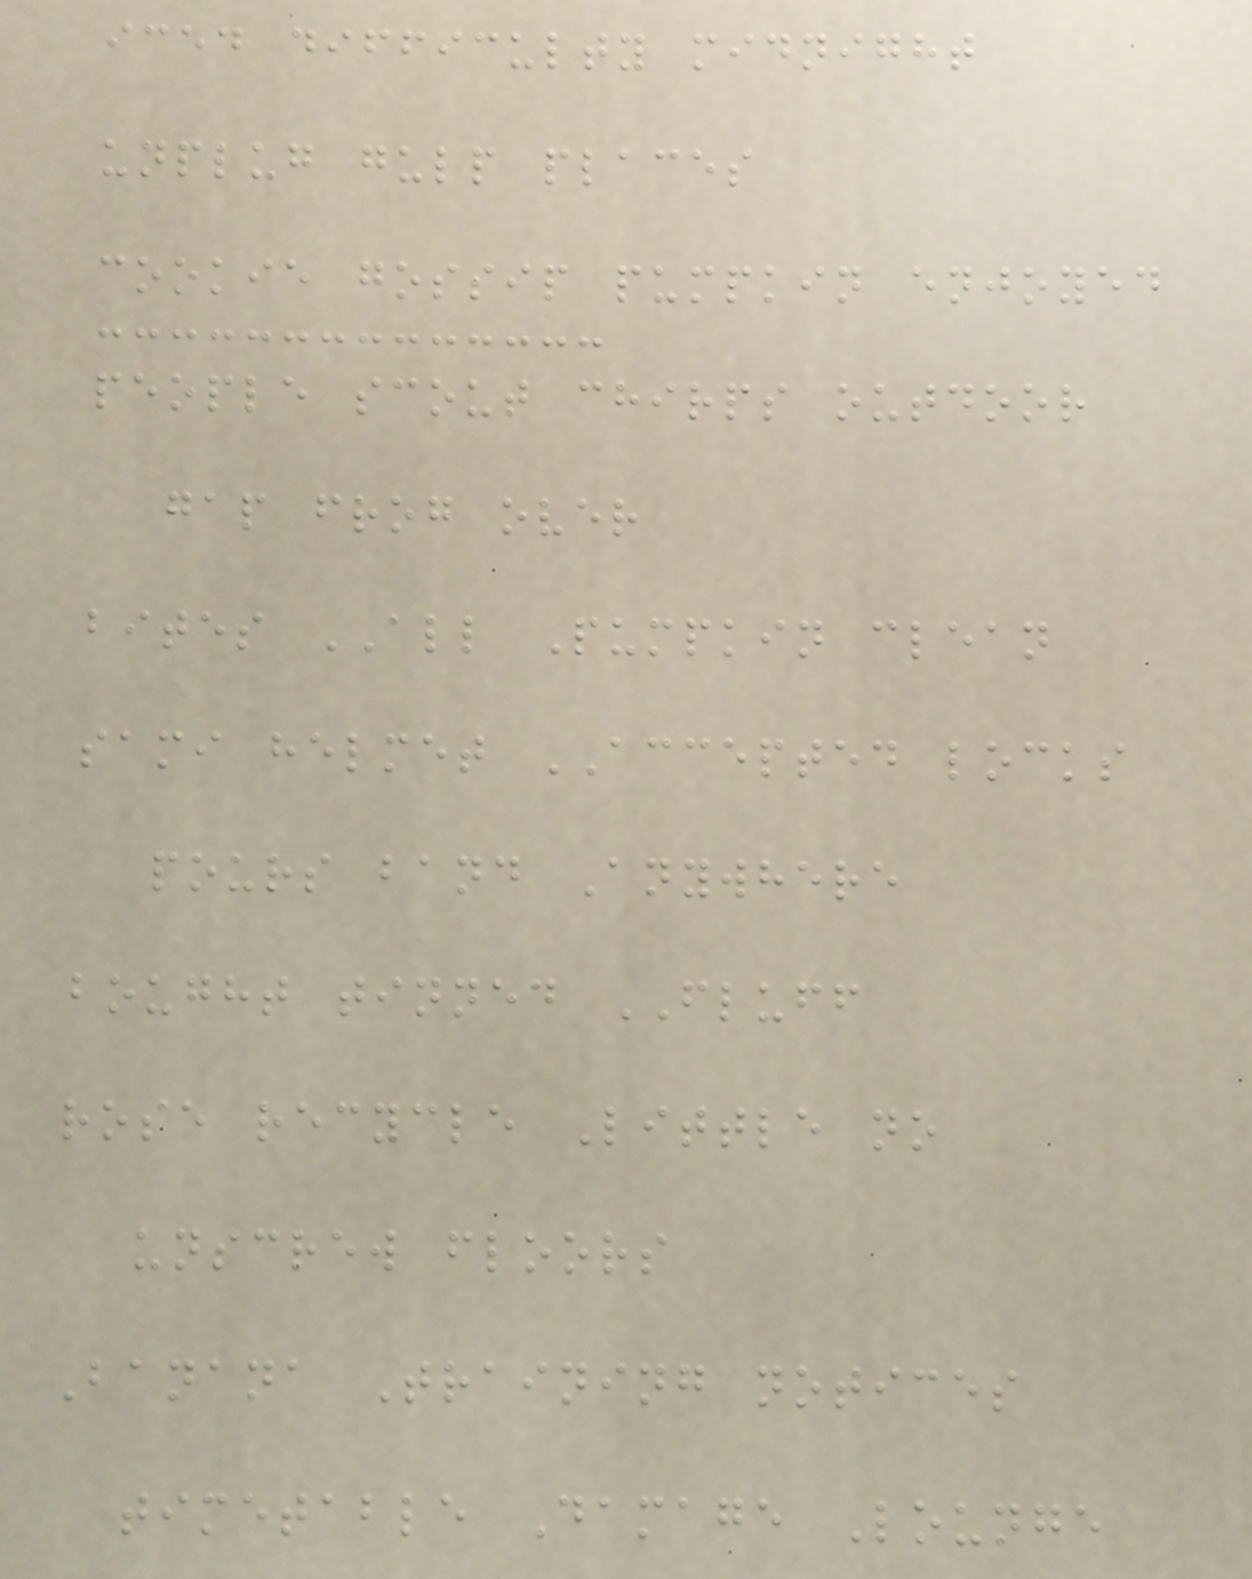iced difficulty midnight
unplug gulp places
cookie gossip pumpkin enjoyed
people scout chirps outdoor
gap frog over
bites ALL Pumpkin clean
sami helmet ACCEPTED locks
pours band Anywhere
bought tinned FLUFF
rose recycle Little no
unscrew floors
Banana Training notices
timetable Damage Lounge
